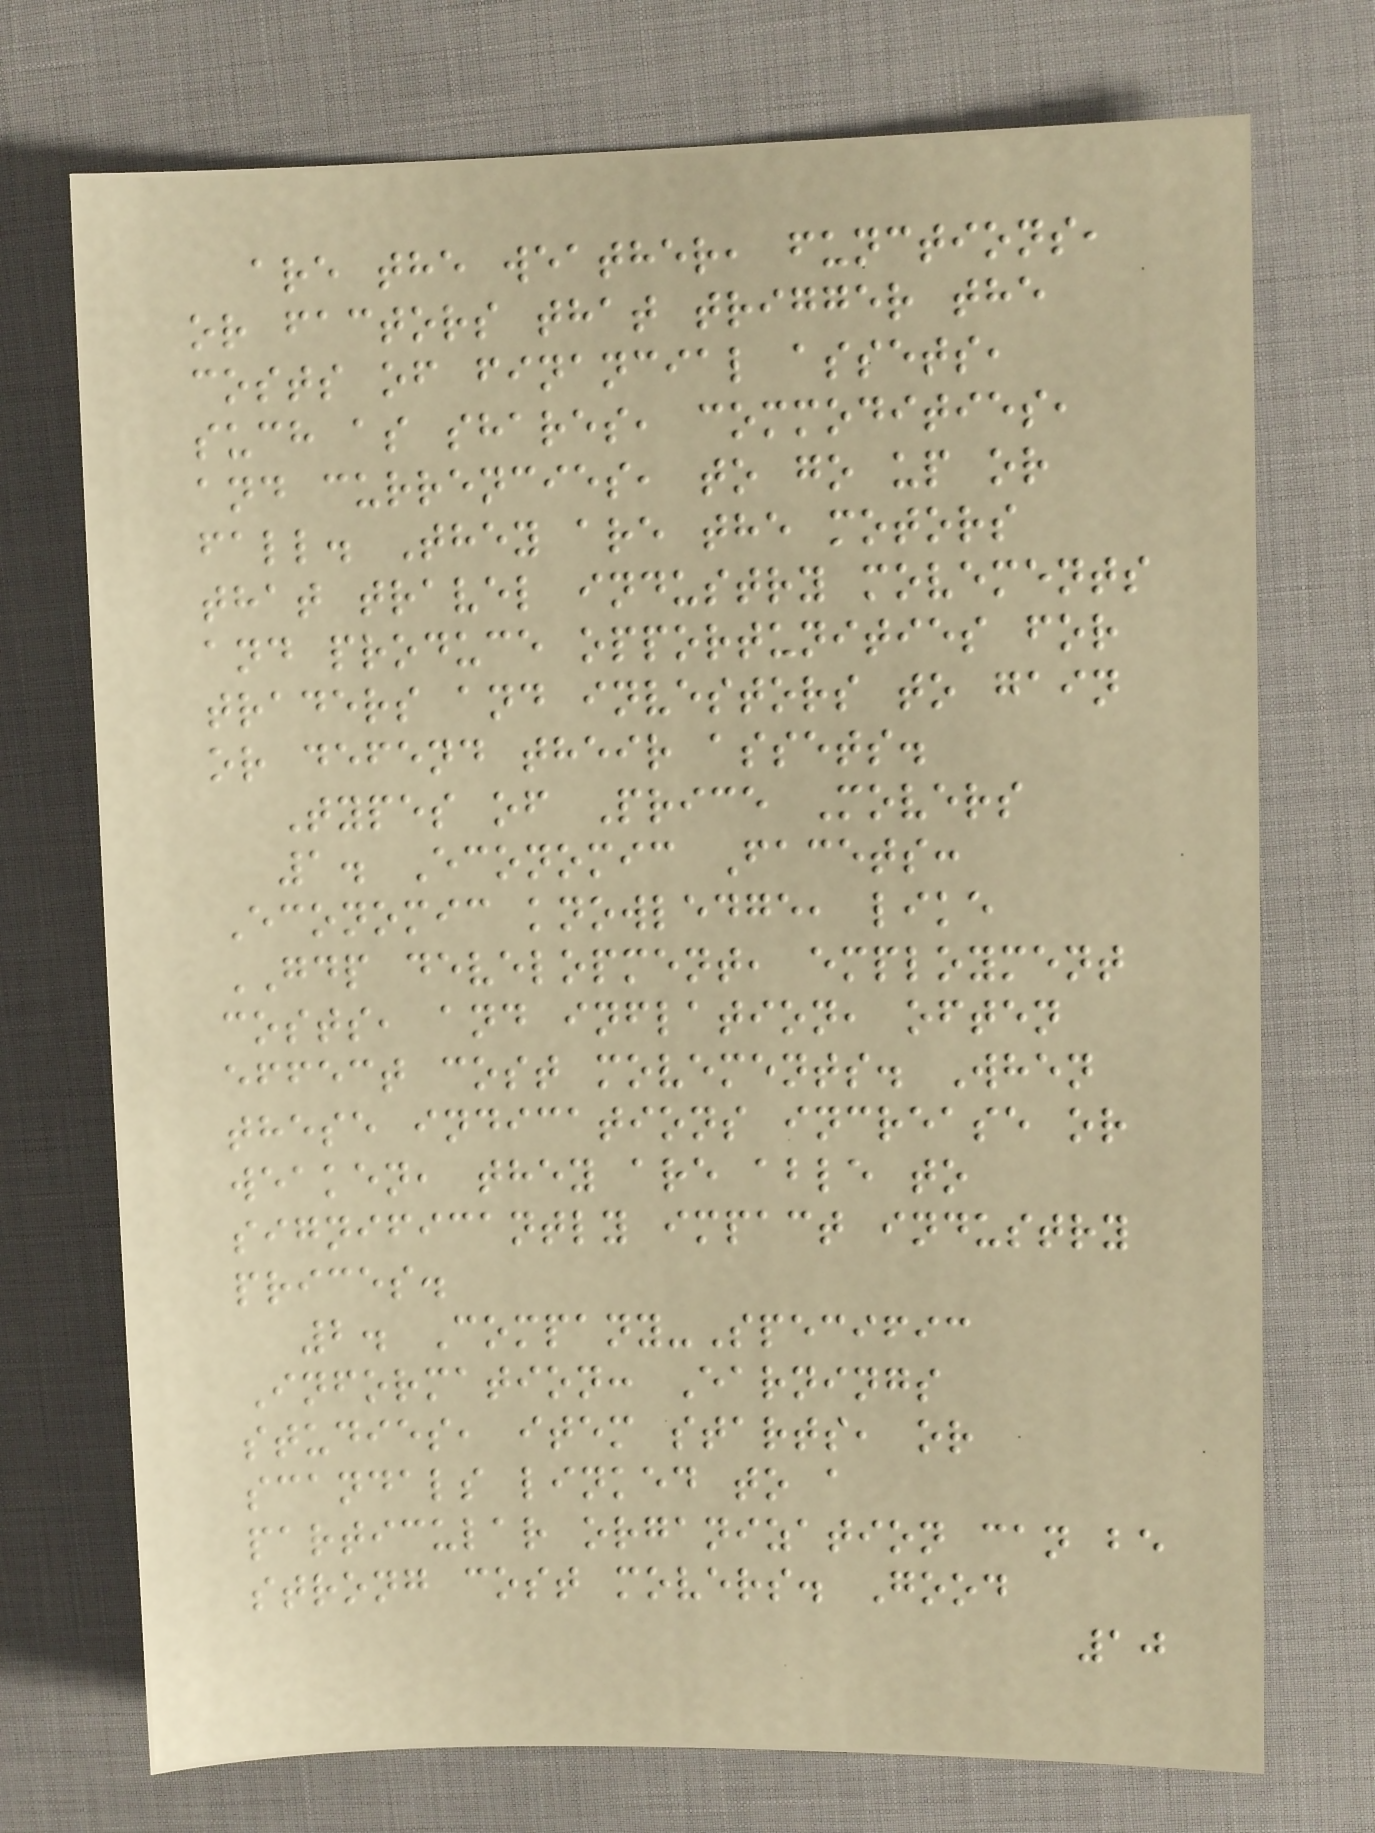are the weather, functions,
or factors that trigger the
costs of financial assets,
such as shares, commodities,
and currencies, to go up or
fall. They are the motors
that travel industry movements
and produce opportunities for
traders and investors to gain
or defend their assets.
Types of Price Movers
1. Economic Facets:
Economic knowledge, like
GDP development, employment
costs, and inflation, often
effect cost movements. When
these indications increase or
weaken, they are able to
significantly impact industry
prices.
2. Company-Specific
Information: Earnings
studies, item starts, or
scandals linked to a
particular organization can be
strong cost movers. Good
10
